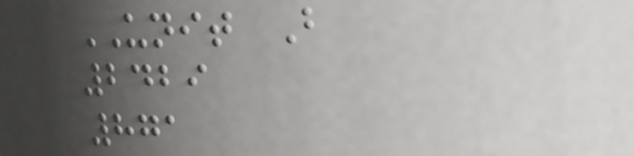UNIT B
2429
871
